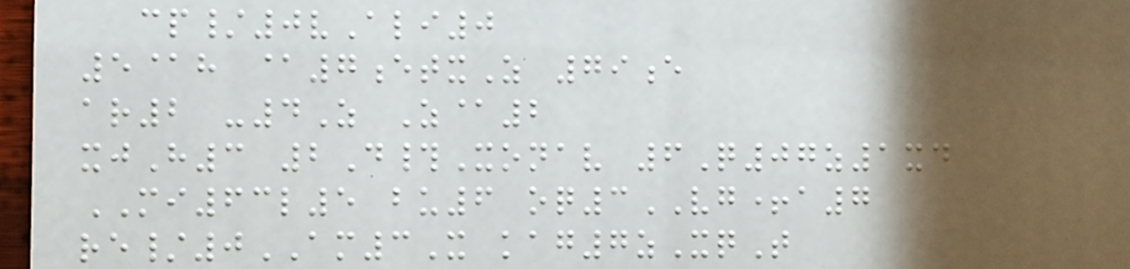cp/0vAli0
5@h @7etxZ 79e
ar2 -4Z Z@2
xjH3 2D#Xonav 6Q07z1xd
MI63l5 bu6 oq3VG+a7
re/0AM3X kag7zXqT
